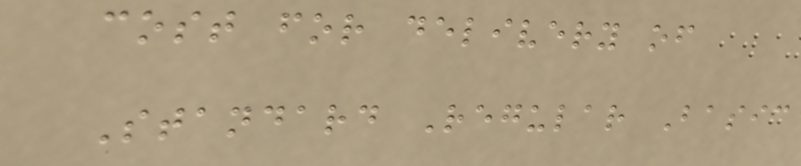cost for delivery of
Standard Regular Basic
